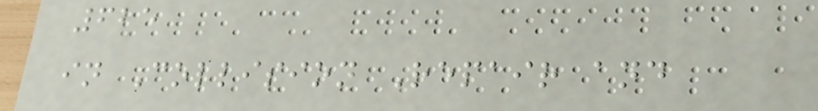625
in Collision Repair and
